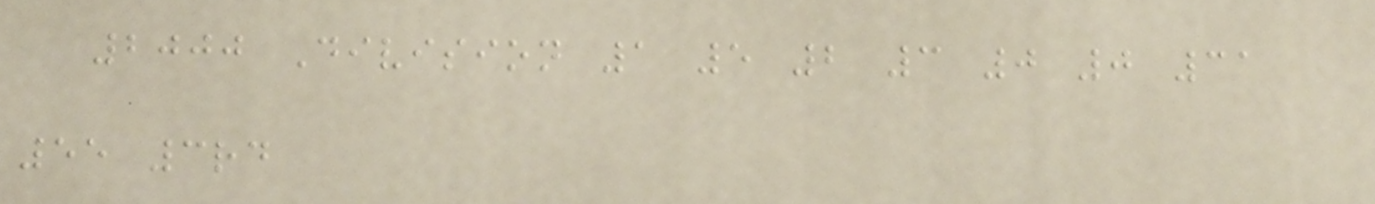2000 Division 1 5 2 3 0 0 31
55 3rd
